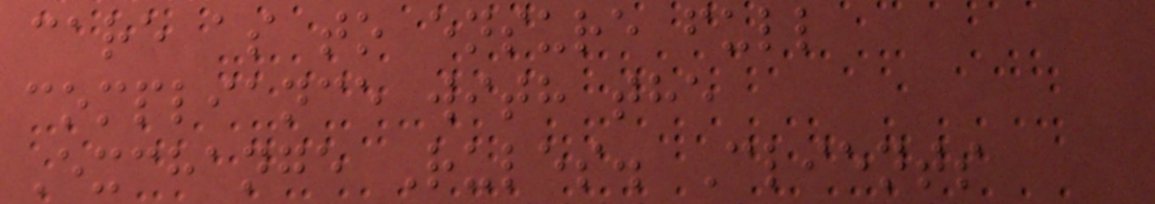care as to ensure full
compliance with the
Exchange Rules. Clients
